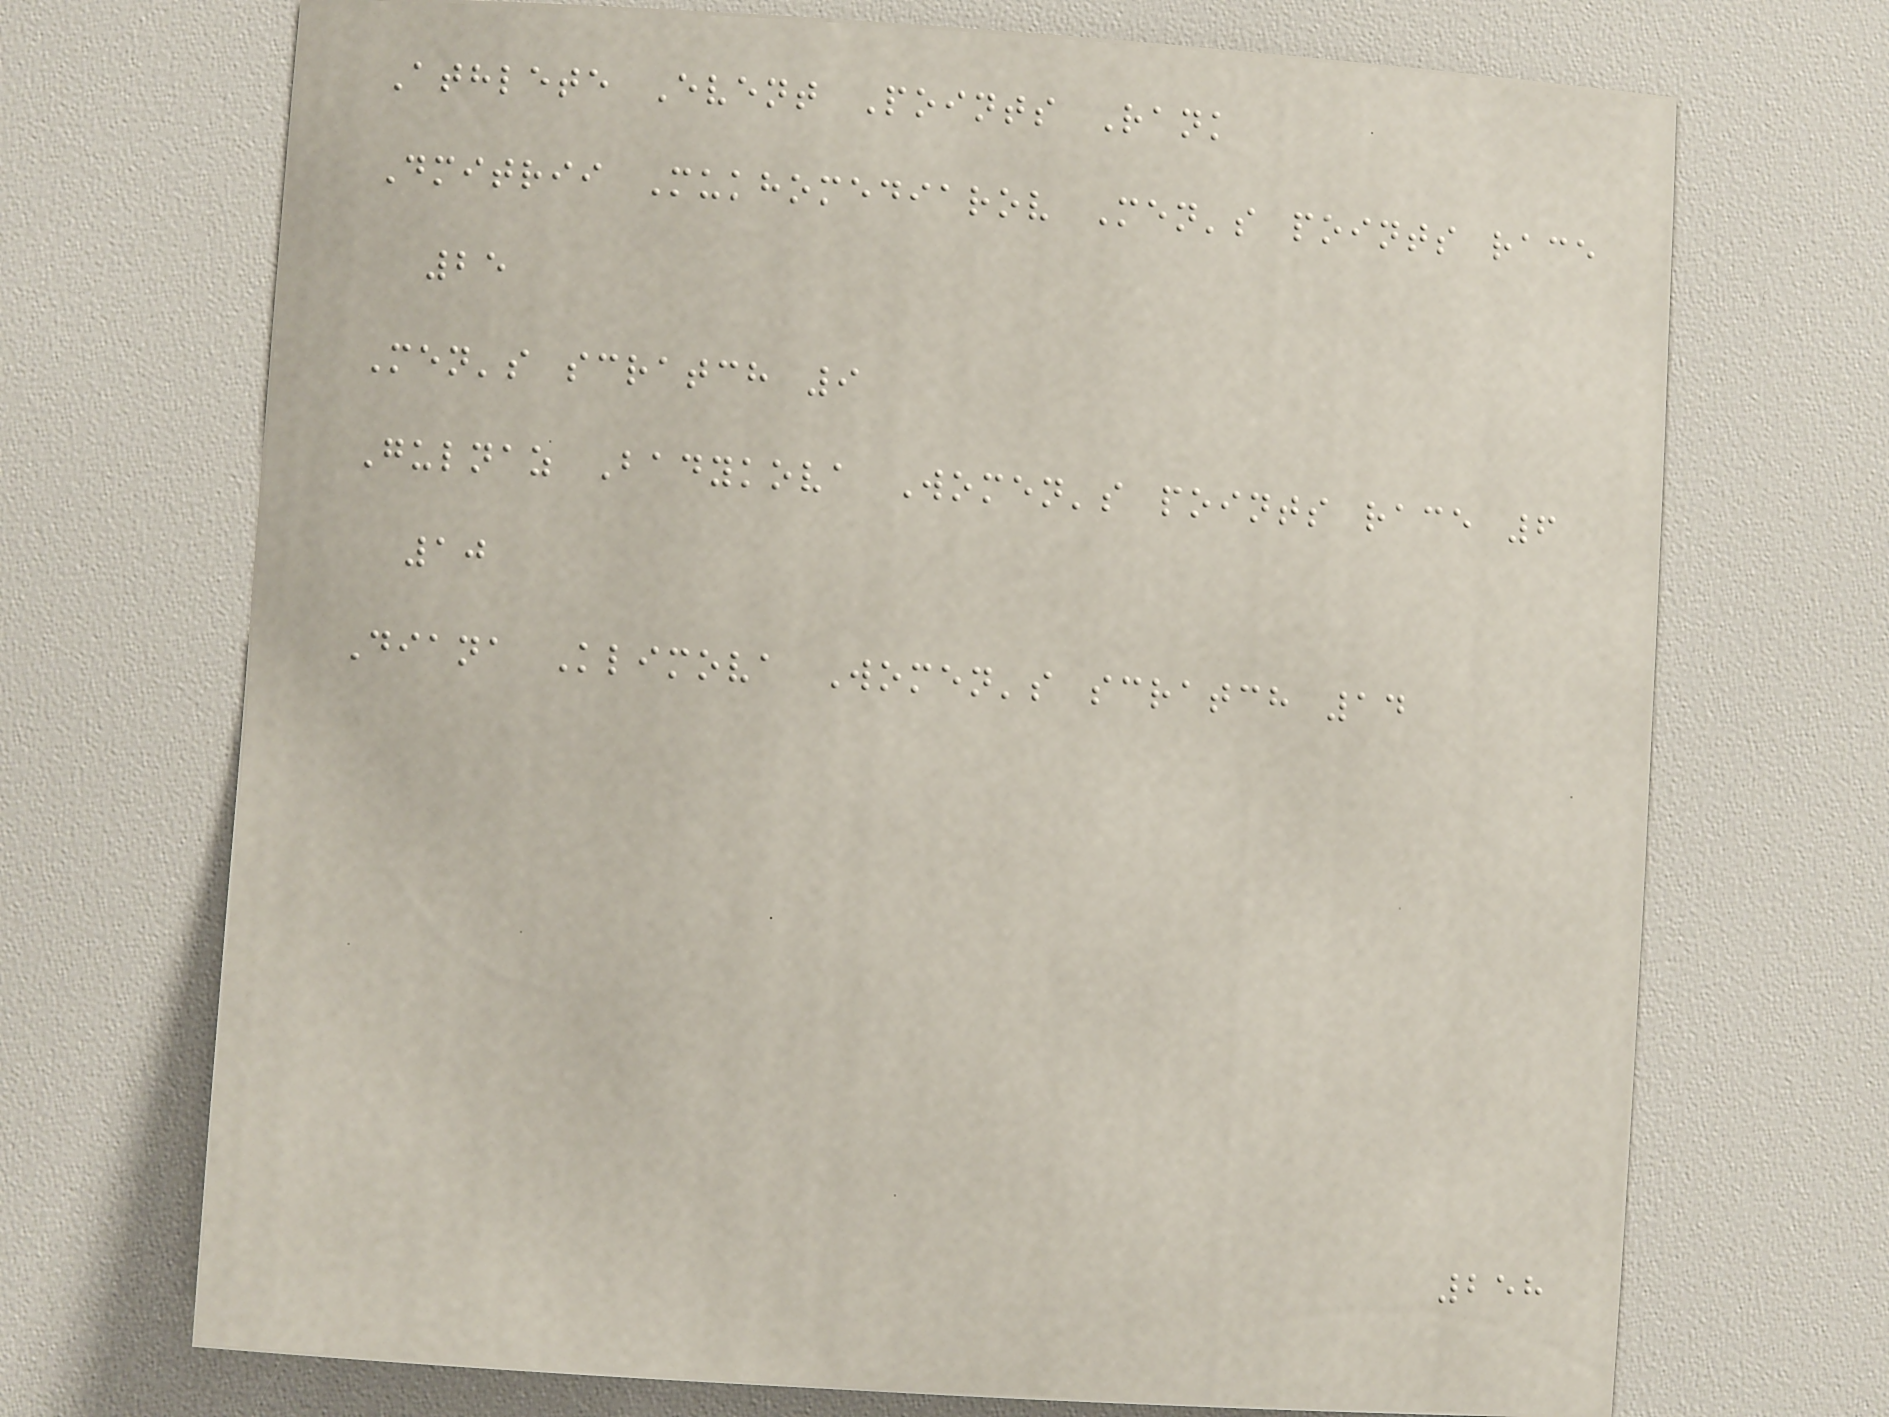Athlete Event Points Rank
Dmitrii Mukhomediarov Men's points race
25
Men's scratch 9
Gulnaz Badykova Women's points race 6
10
Diana Klimova Women's scratch 14
258
